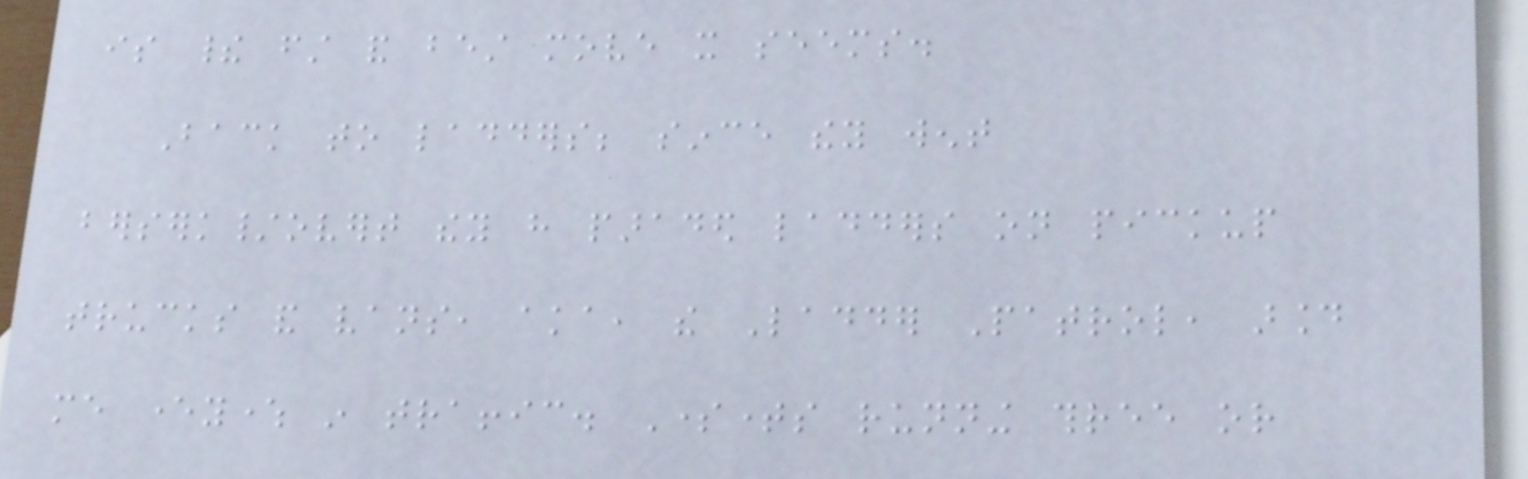is their first and best move it seems.
Back to ladders; since they went
berserk/overt they have paraded ladders on pickup
trucks and vans, aka, the Ladder Patrol, around
me everywhere in traffic. Sometimes running three or
